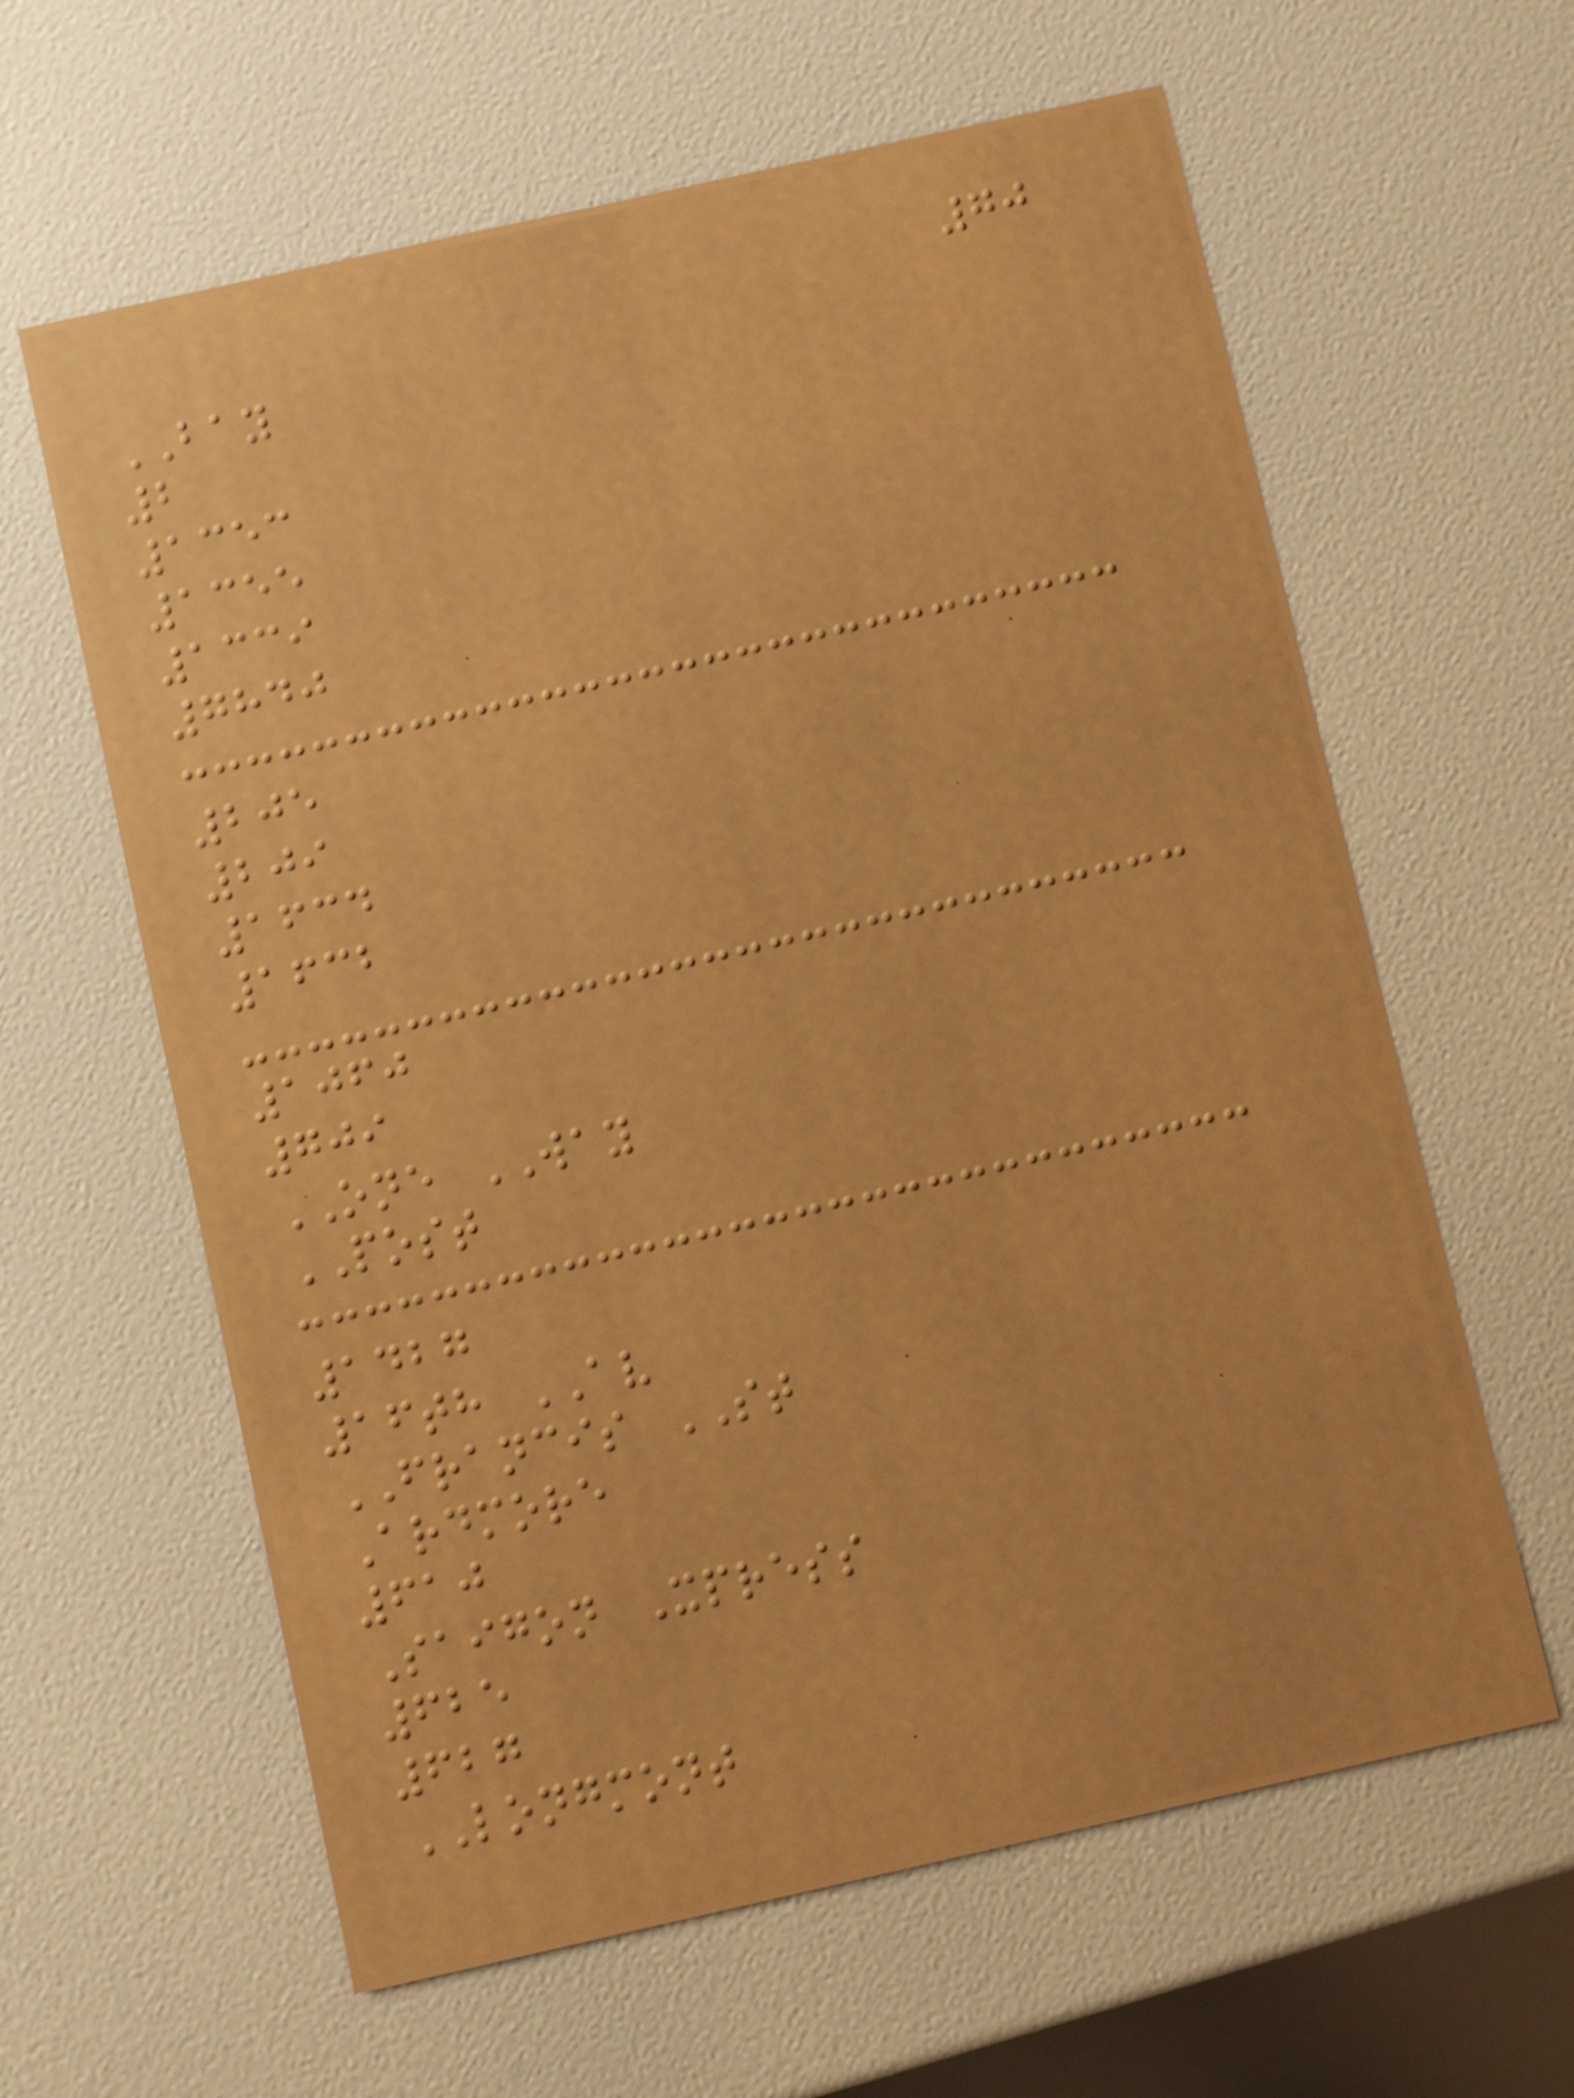70
BAY
2
1353
1355
1339
7840
205
209
1634
1632
1060
709
ONE WAY
POST
1427
16th AV
FRANCIS ST
Ardmore
610
Saigon Xpress
625
627
LONGMONT
